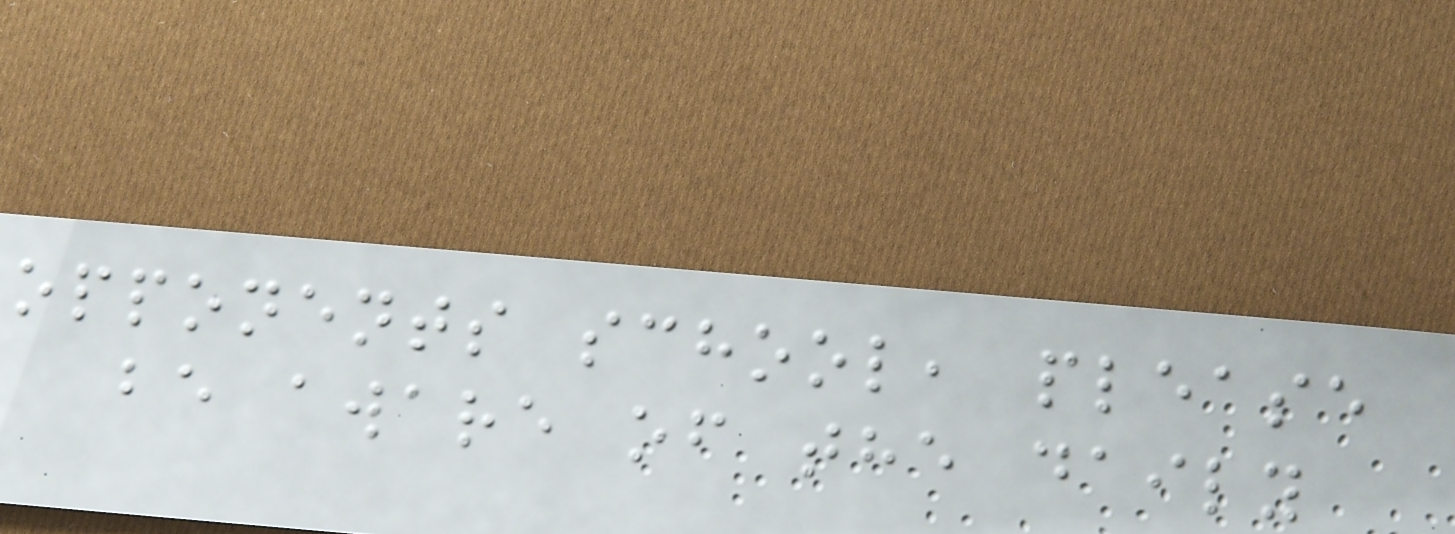opponents school, please
be aware of the daily
